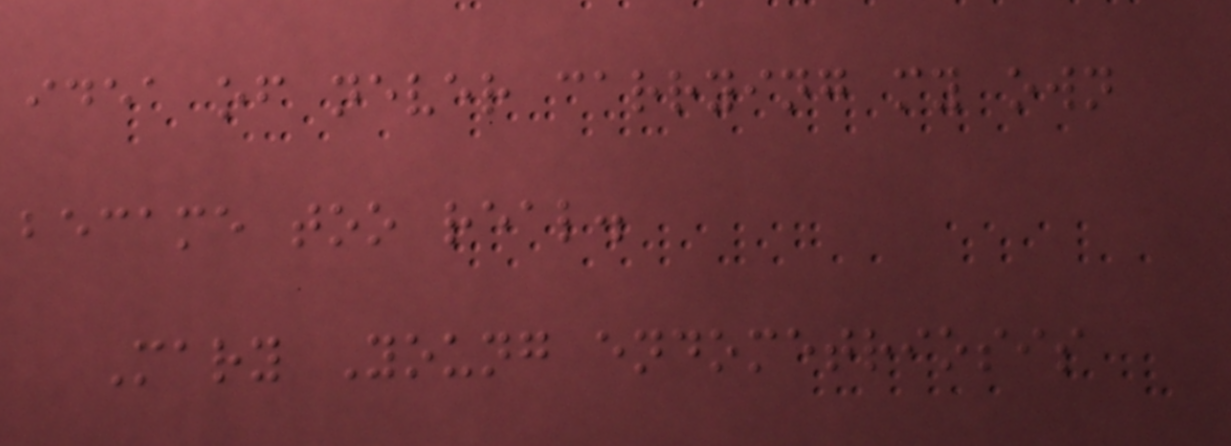idea of never carrying my own
became too real.
Mary Young endometriosis
